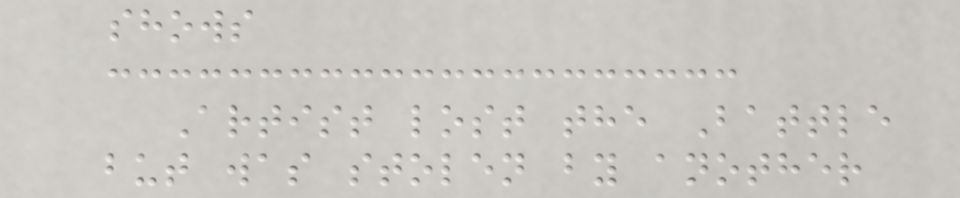shows
Artist lost the Battle
but was stolen by another
